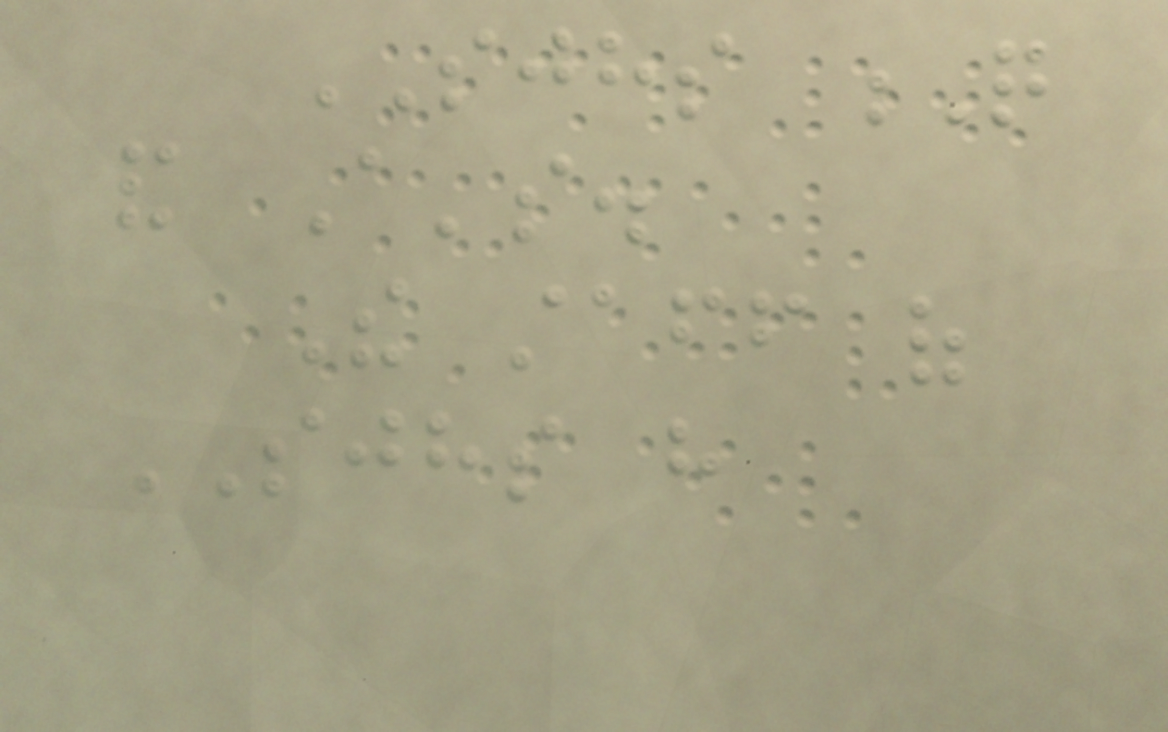SJHS Q
and A's.
The staff of
SJHS have
